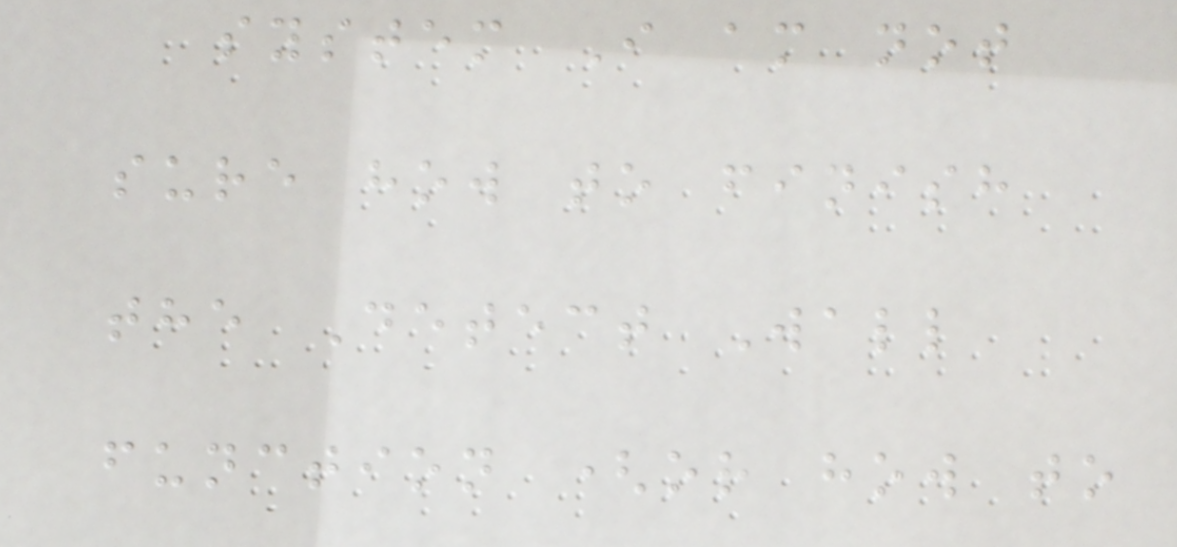system I am not
sure how to finish
the Detect Wall
function (or how to
